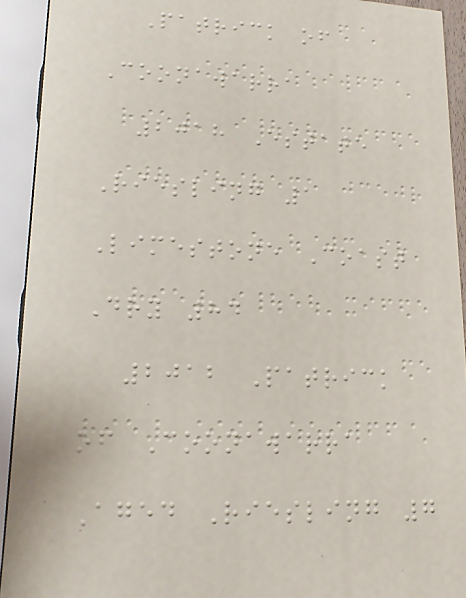Patrick of
Coonawarra
2018 Estate
Riesling 1
Limestone Coast
Dry 84
2012 Patrick
of Coonawarra
Aged Riesling 7
